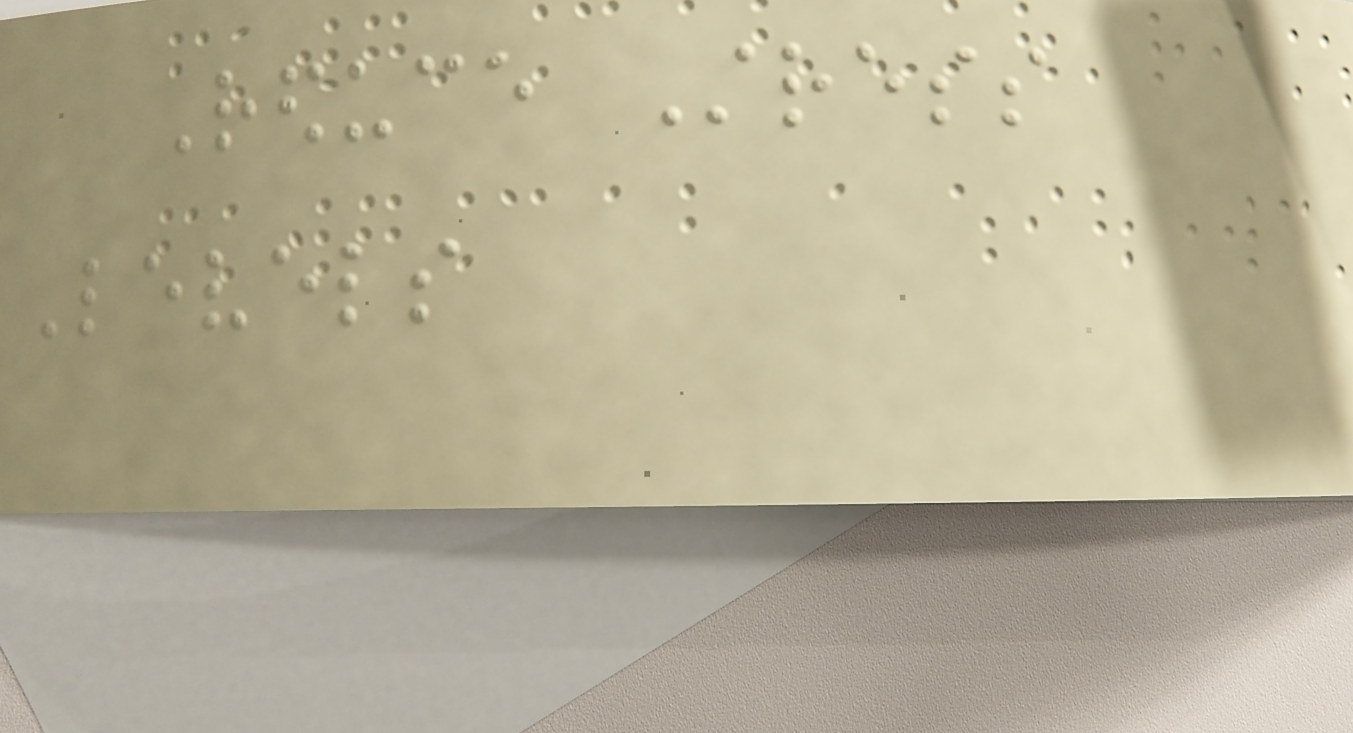Reduce Stress
Levels
